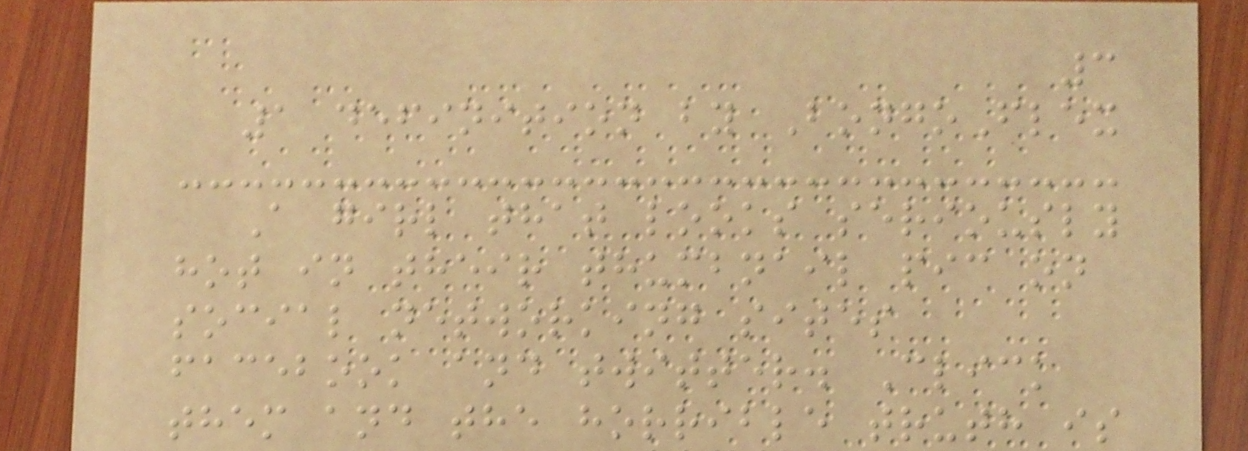3
1 definition by BongoFlex
A girl that looks seriously
hot in their thumbnail pic on
social networking sites
facebook and twitter. Click
them and the horrible truth is
